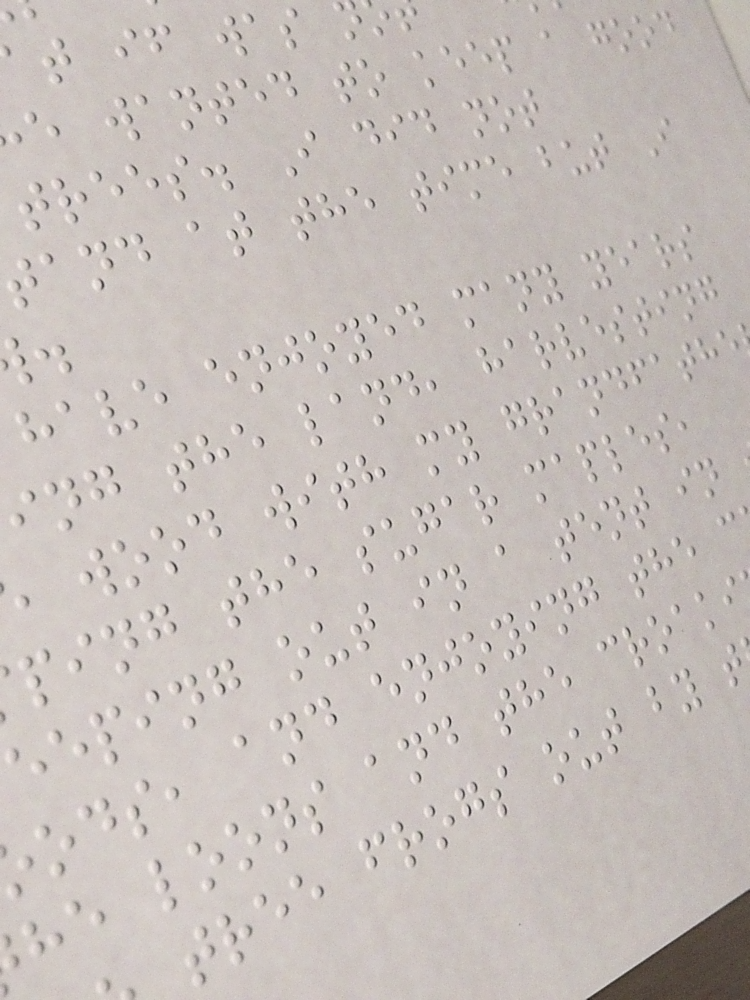t if was
e wanted to keep a good
trees. I did not
and at the time but I
have enjoyed many years
ing the land, harvesting
wood with my grandfathe
ping the sugar maples,
eeping out in a tent in
ods, and enjoying the c
he loons and the croaki
tree frogs out by t
